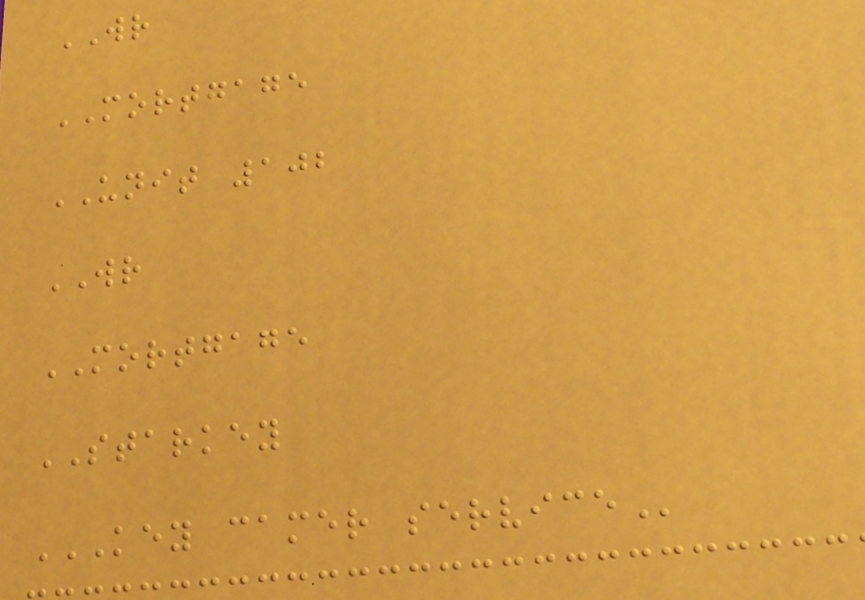WR
MORTGAGE
UNIT 102
WR
MORTGAGE
STARKEY
KEY CAMER SERVICE
